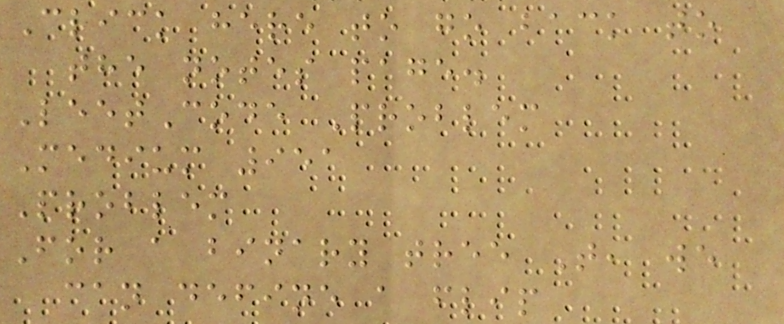Click here to go back to
the notes page.
LeetCode Problem
Medium 951
Problem
For a binary tree T, we
can define a flip
